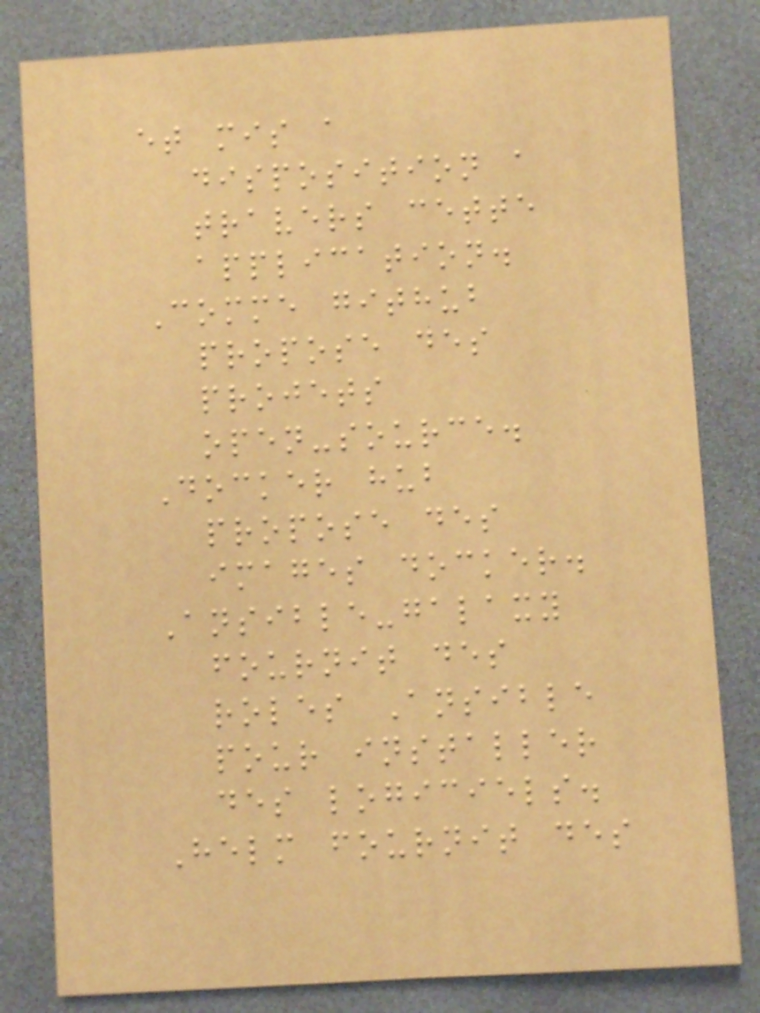et mis a
disposition a
travers cette
application.
Comme github
propose des
projets
open-source.
Docker hub
propose des
images docker.
Ansible-galaxy
fournit des
roles Ansible
pour installer
des logiciels.
Helm fournit des
